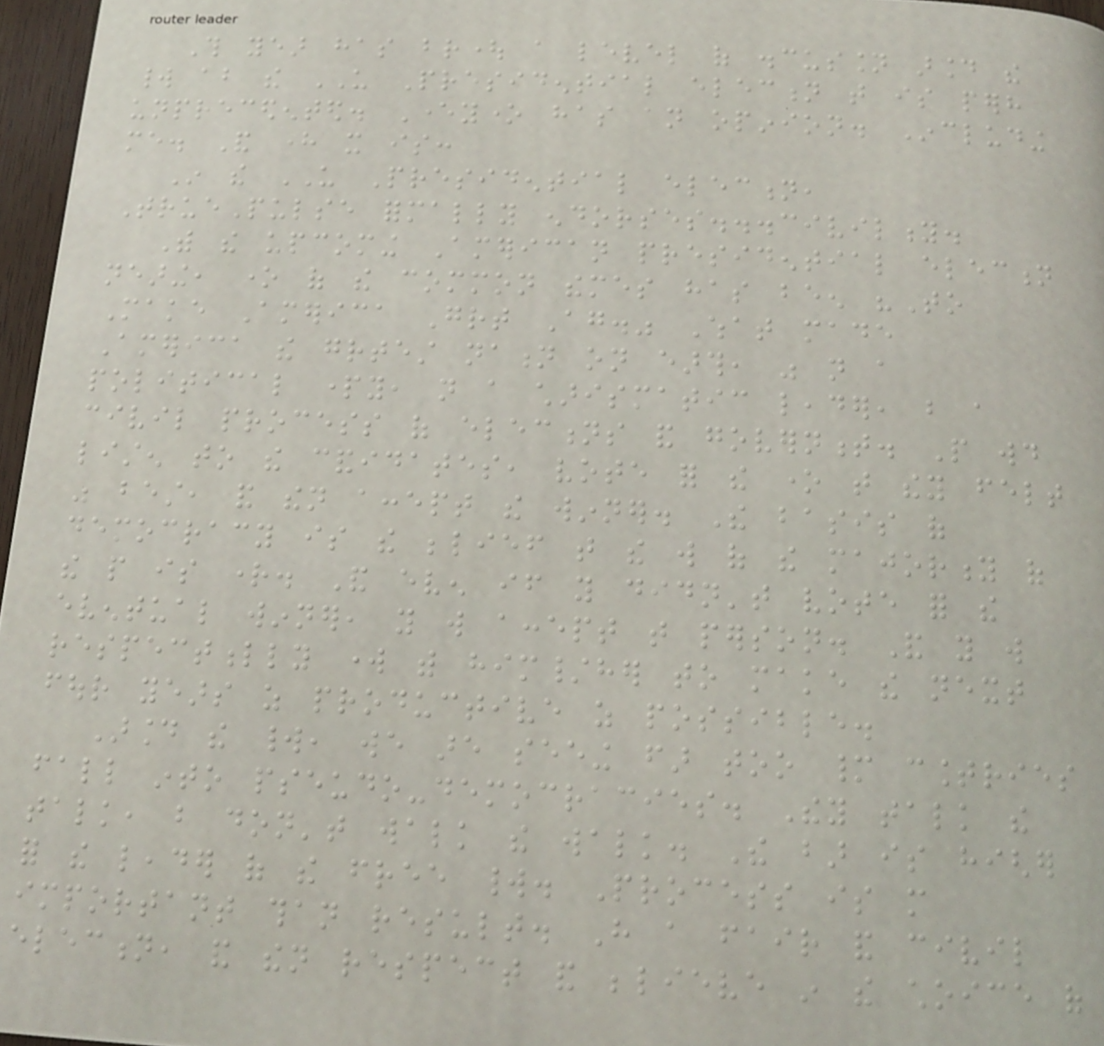This year has brought a level of discussion around the
world about the US Presidential election that is perhaps
unprecedented. Everyone has an opinion. Including
me. And here it is:
In the US Presidential election,
TruePulse formally endorses...civility.
With the upcoming American presidential election
nearing, one of the common themes has been "To
Make America Great Again." What made
America the greatest nation on earth, was not a
political party, not a charismatic leader, but a
civil process of elections and government. People would
listen to the candidates, vote for the one that they felt
was best, and then accept the winner. The basis of
democracy is the belief that the will of the majority of
the people is right. And even if you didn't vote for the
eventual winner, you will accept that person. And you will
respectfully work with him/her to make the next
four years as productive as possible.
Around the world, we are seeing far too many countries
fall into pseudo-democracies. They talk the
talk, but don't walk the walk. The bar is higher
for the leader of the free world. Process is more
important than result. Have a fair and civil
election, and then respect and believe in the choice of
